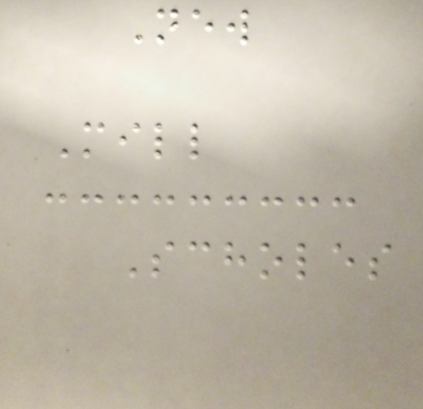New
Mill
Scholes
